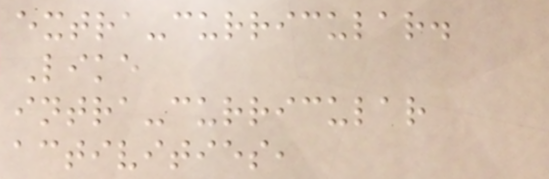extra-curricular.
Like
intra-curricular
activities,
